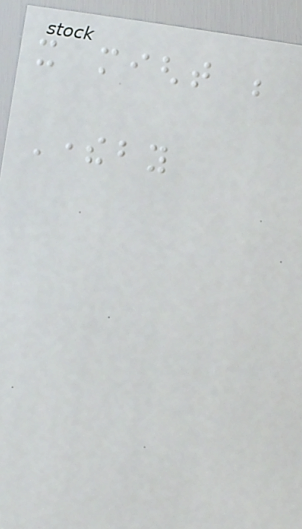it might be
Thereby
